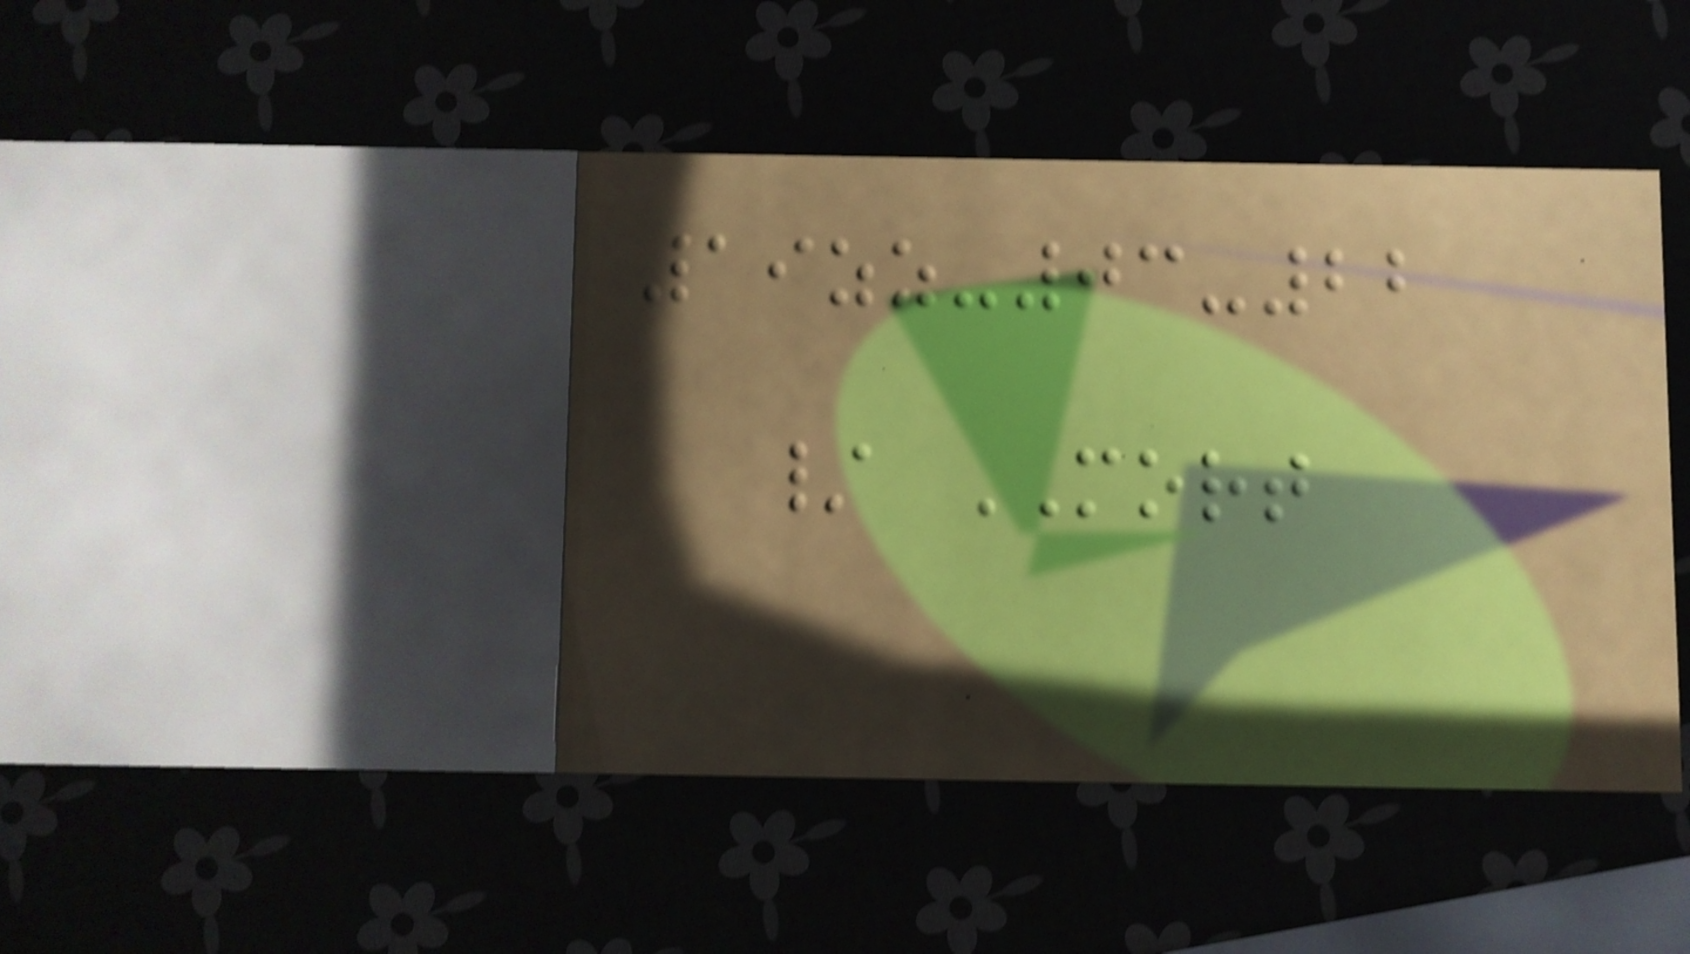19zz-03-22
/ MORT
